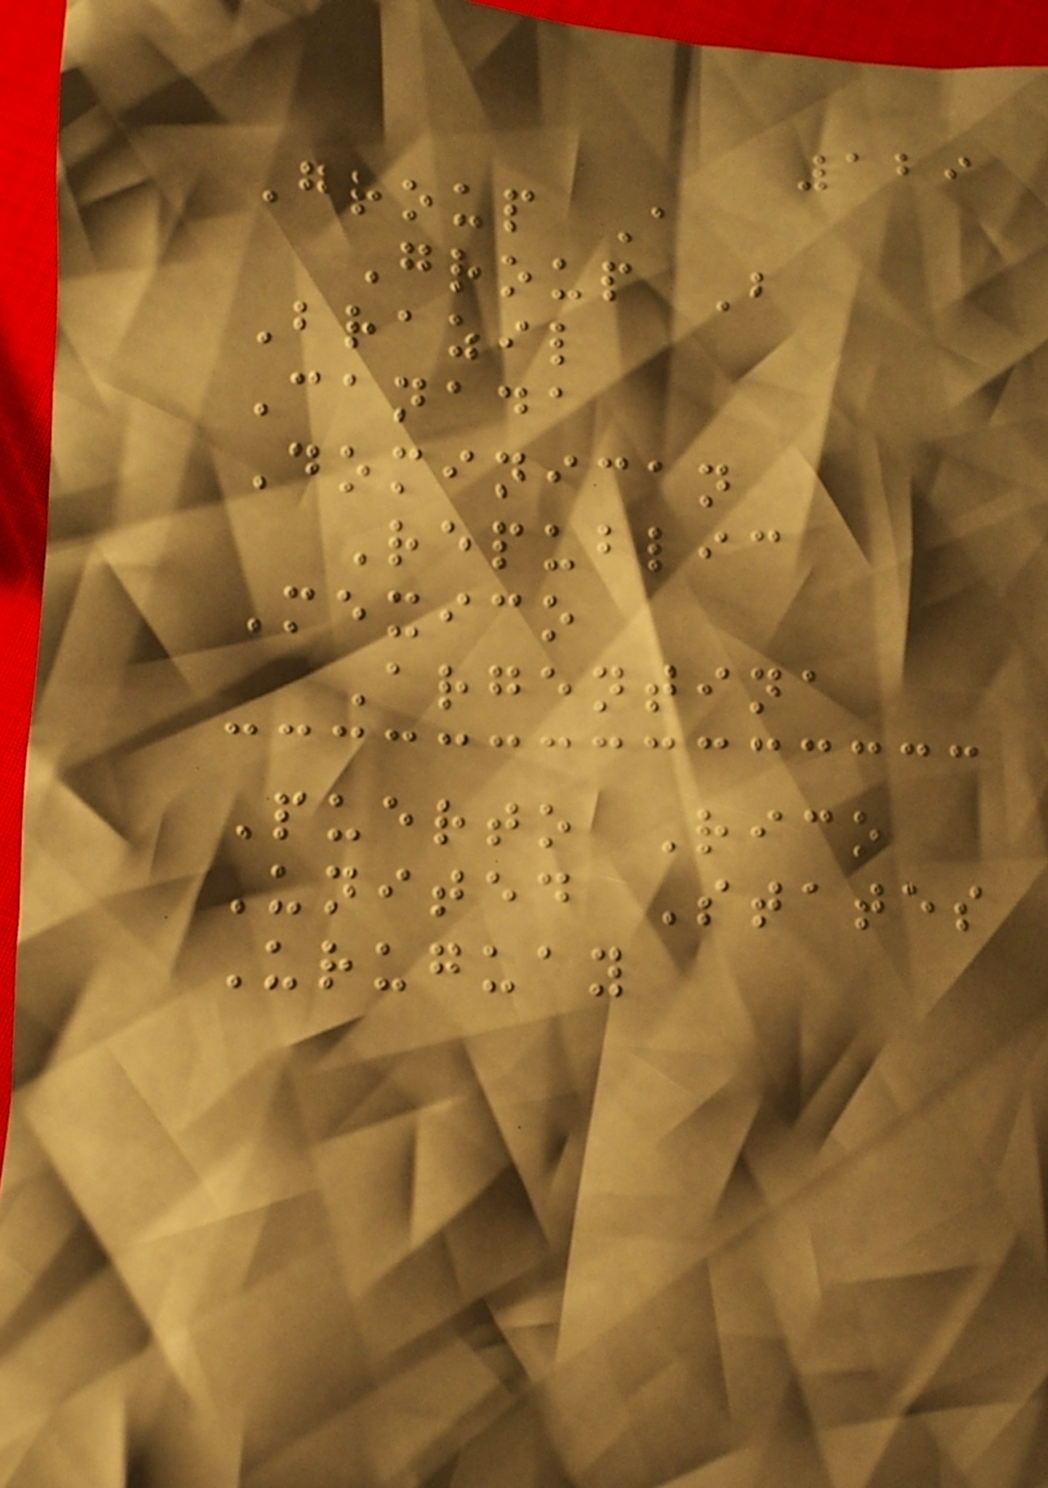129
Group A
Group B
Brazil
Canada
Dominican
Republic
Mexico
Argentina
Puerto Rico
United States
Uruguay
